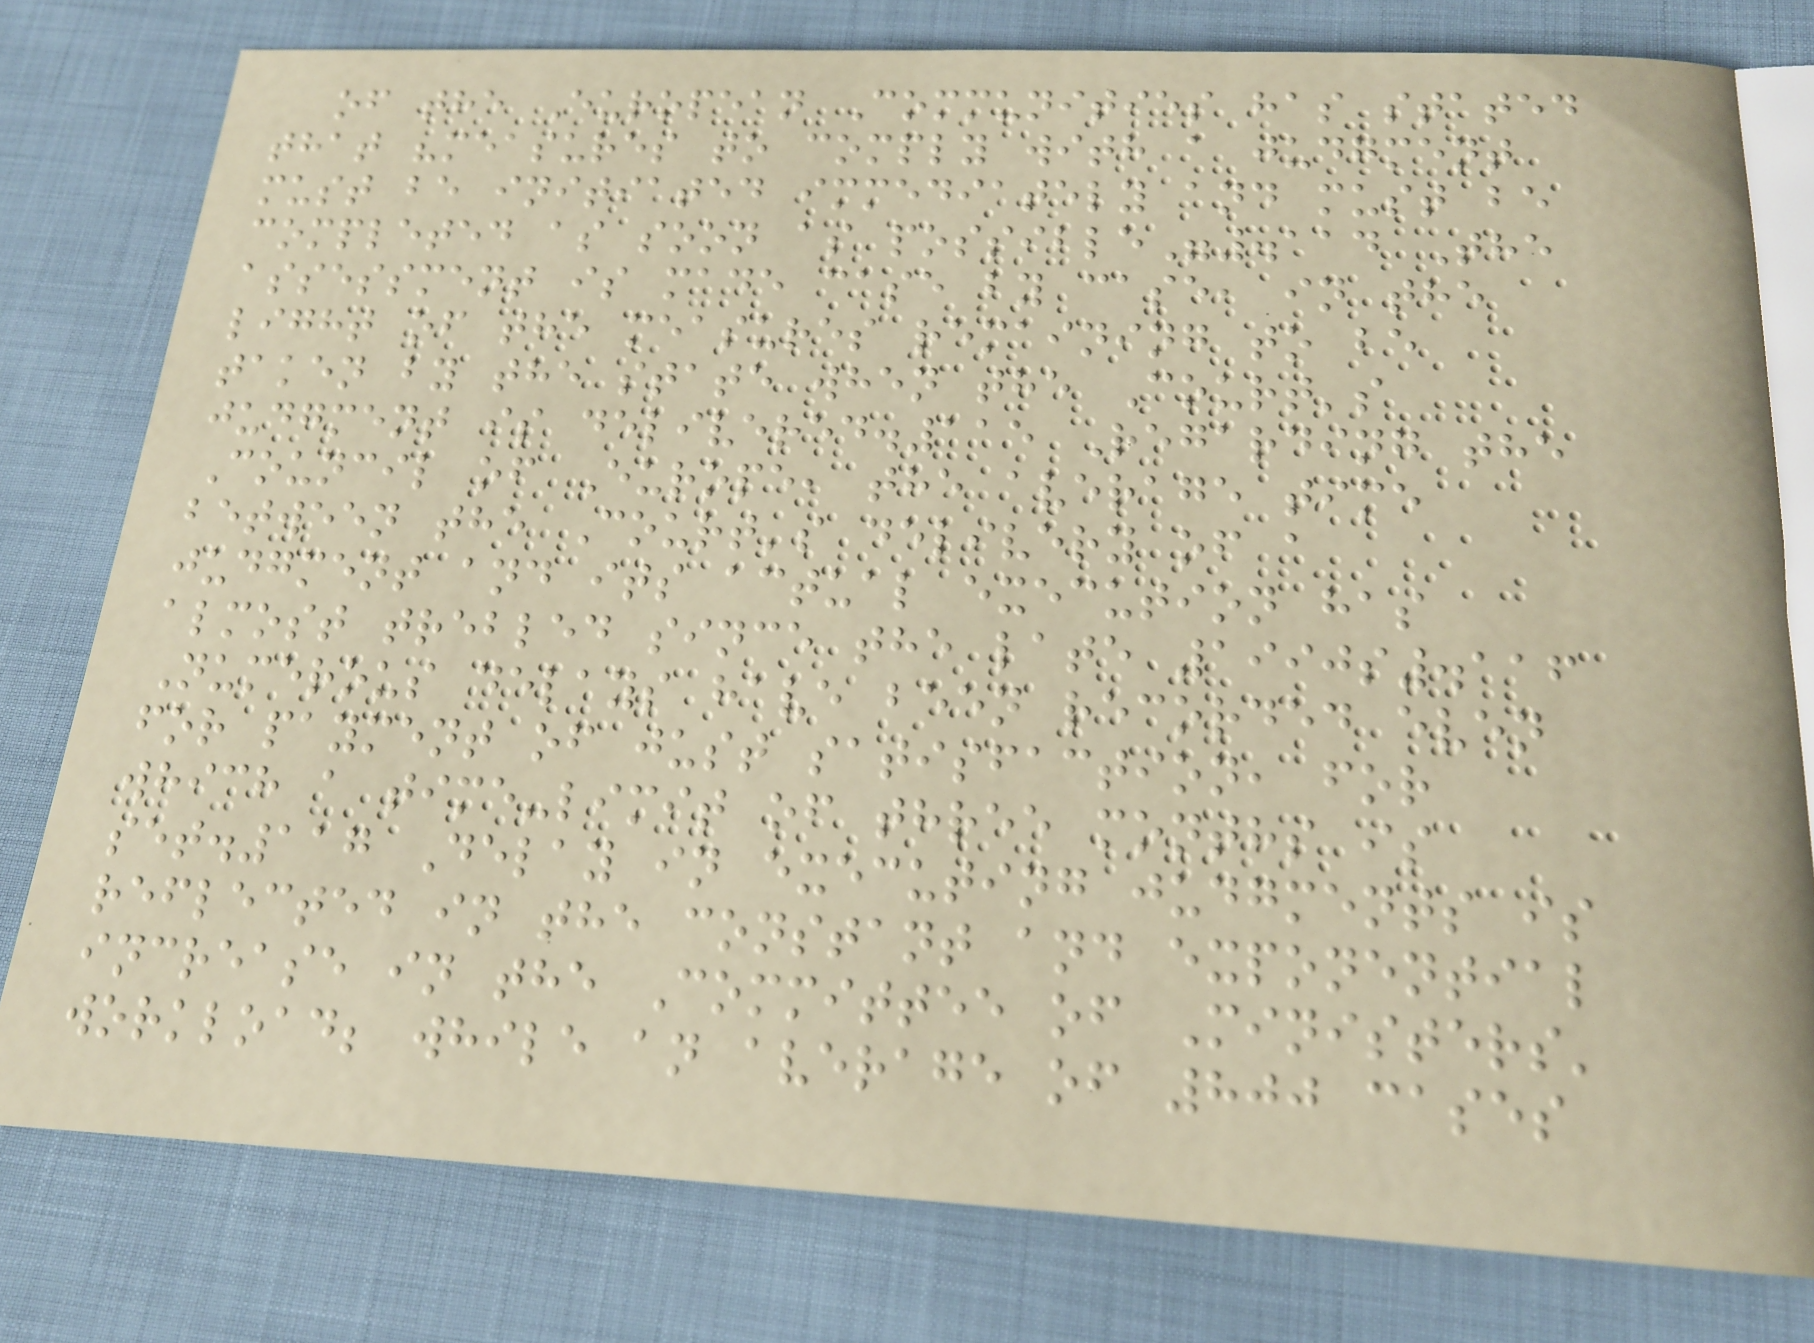of the European Communities has stated
that "measures to comply with a judgment
must be initiated immediately and must be
completed as soon as possible".114 The
assessment is made case by case, in the
light of the measures remaining to be
taken by the state when the Court's
judgment is delivered.115 Regarding the
Council of Europe, the average time
between the Court's delivery of a
judgment and its actual execution has
almost trebled since the late 1990s.116
Numerous delays have been recorded even
for payment of just satisfaction, for
which a time-limit of three months is
set.117 Delay in executing judgments is
reflected in the constant and exponential
increase in the Committee of Ministers'
workload; while an average of 800 cases
